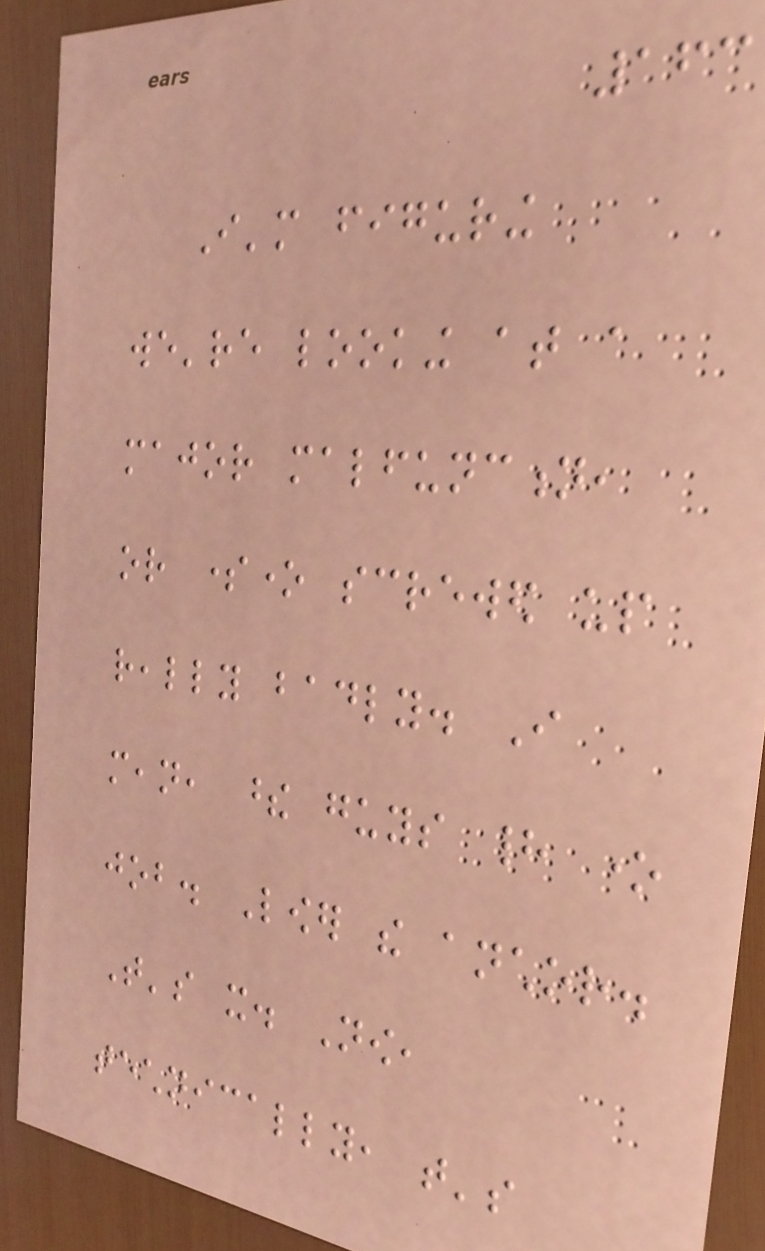163
I'm figuring
we're looking at a
major malfunction,
or someone screwed up
really badly. I
mean, these guys had one
job. Lower the anchor.
That's it. Now,
technically, that's
